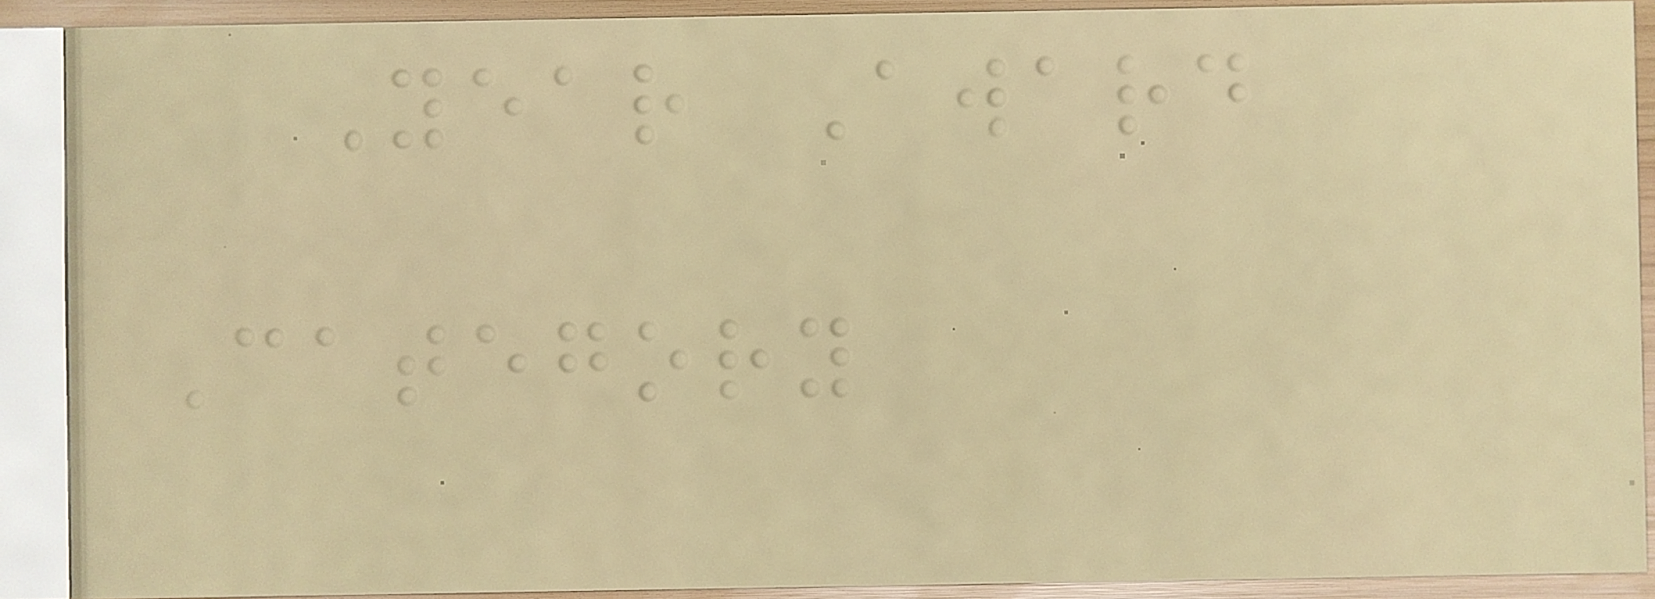Year Award
Category
